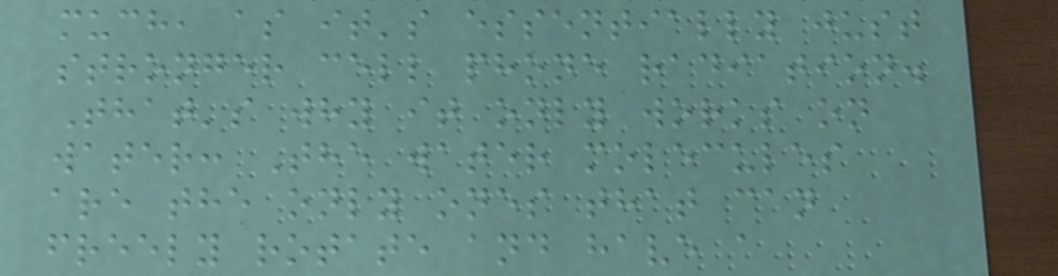much, as it's essentially just
stronger cell phone radiation.
That's why it only works on
water: The water molecules
are the only ones that can
freely rotate and have a
